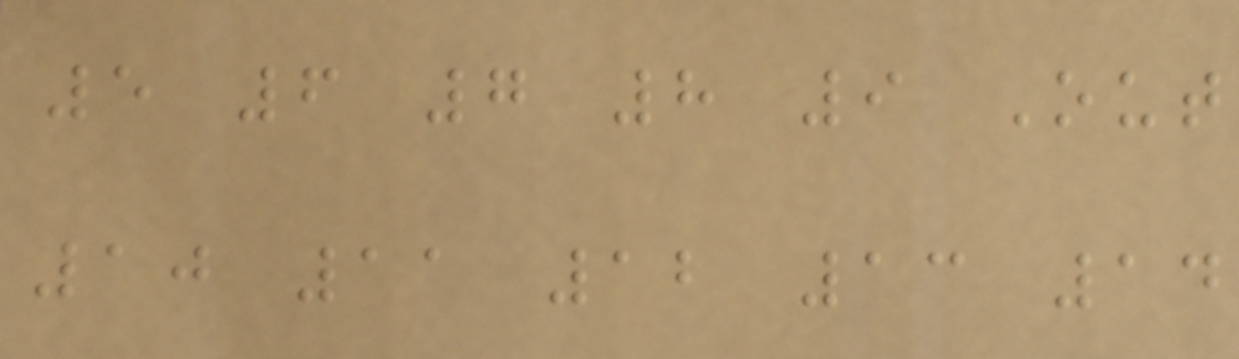5 6 7 8 9 Out
10 11 12 13 14
